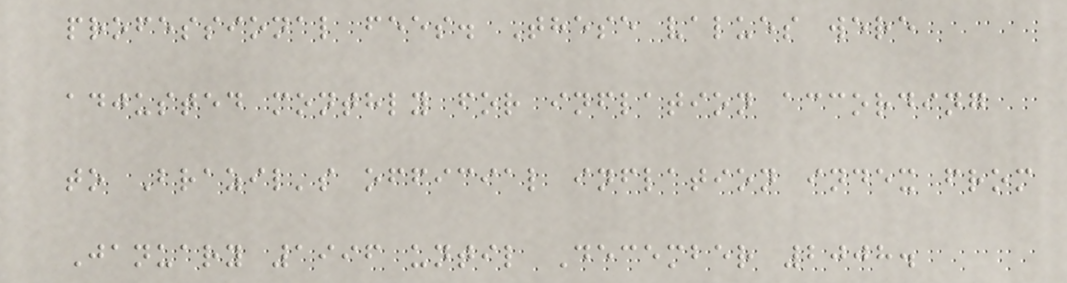professional fees. These values were
adjusted monthly for inflation according
to Brazil's official inflation index from
January 1996 until December 2008.
